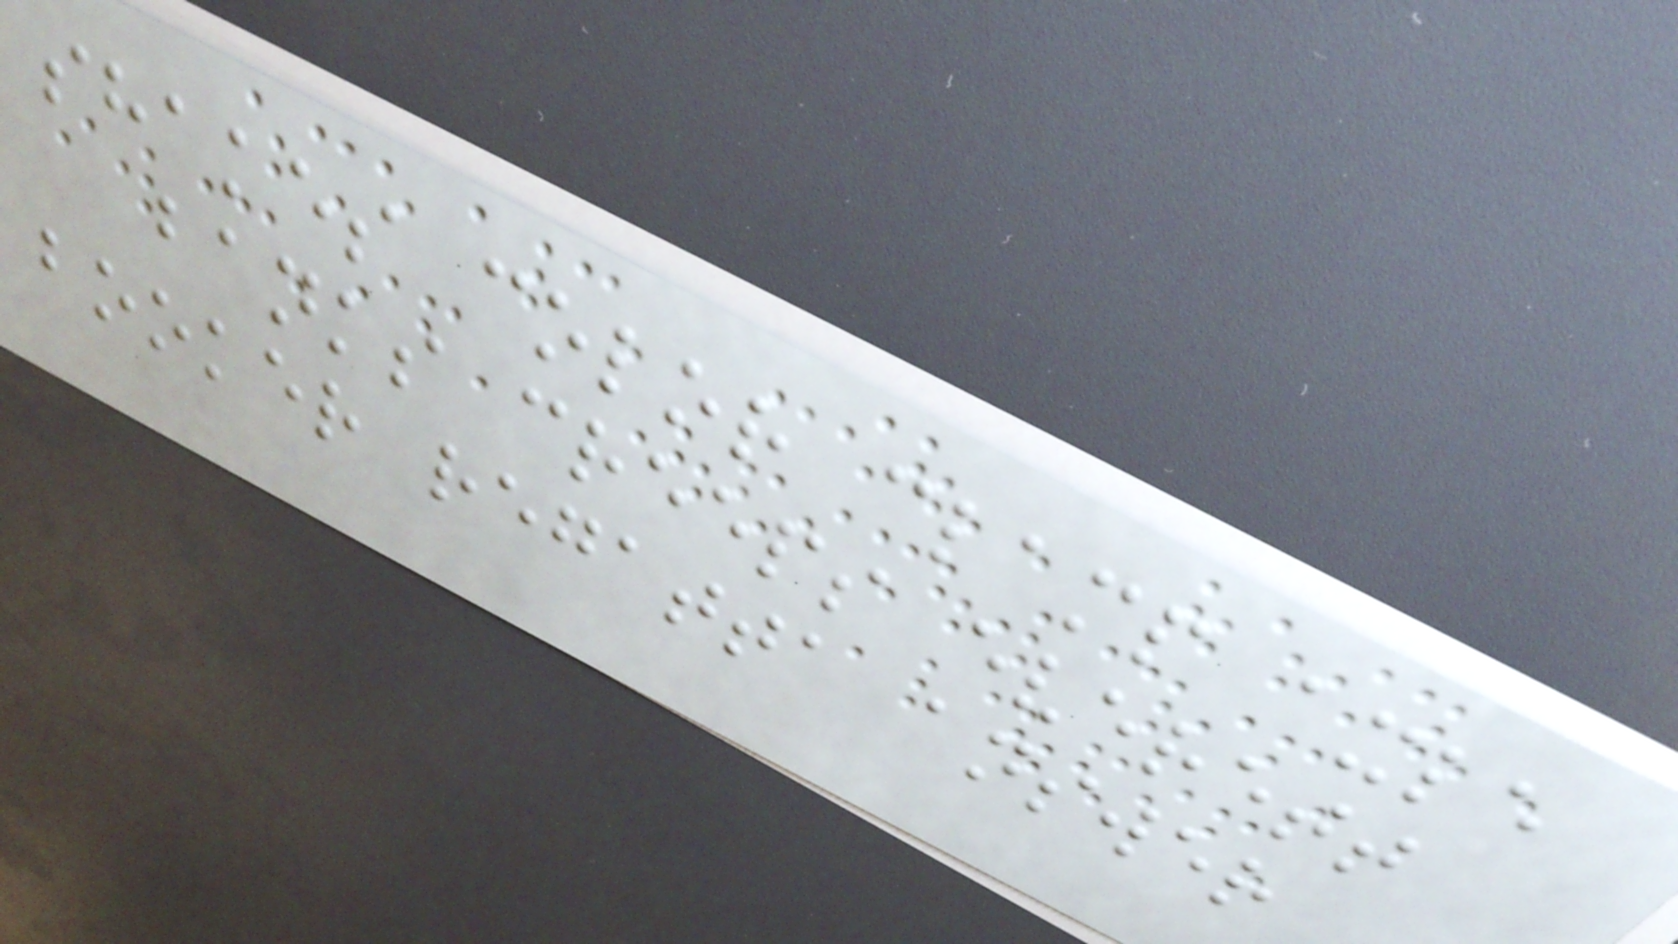shakes color clamp axle
banks creeps everett
booker regatta answer
